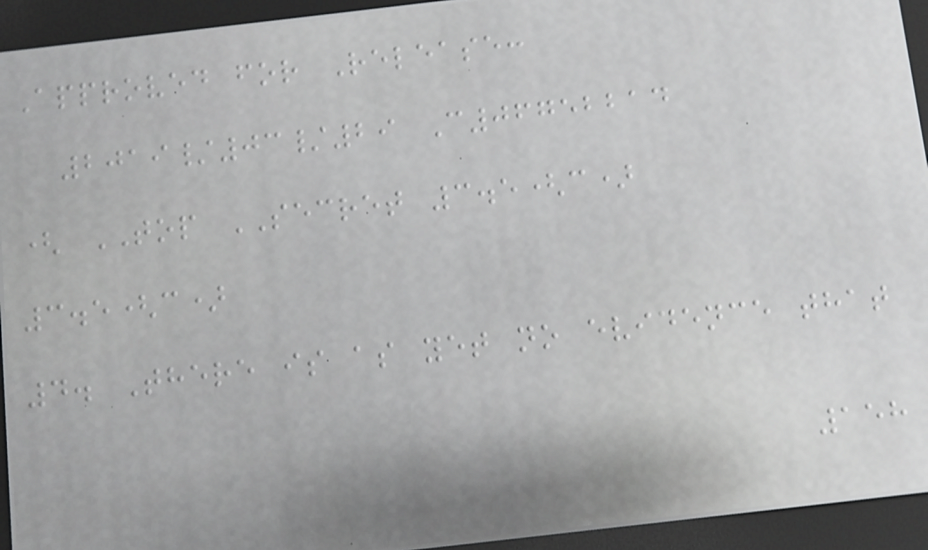Approved for Release:
2019/03/29 C06752214
( TOP SECRET 3.5(c)
3.5(c)
4. There is as yet no evidence that
158
